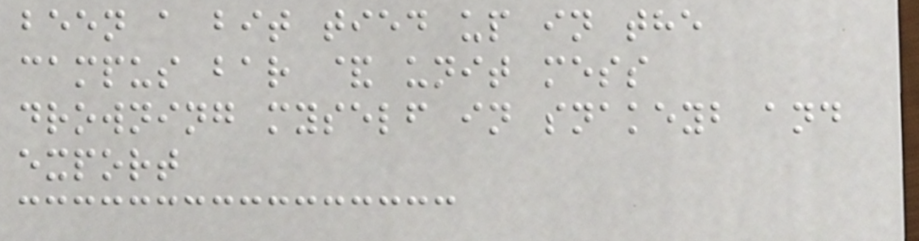been a bit tied up in the
campus bar & unit mess
drowning myself in snakeyb and
export
